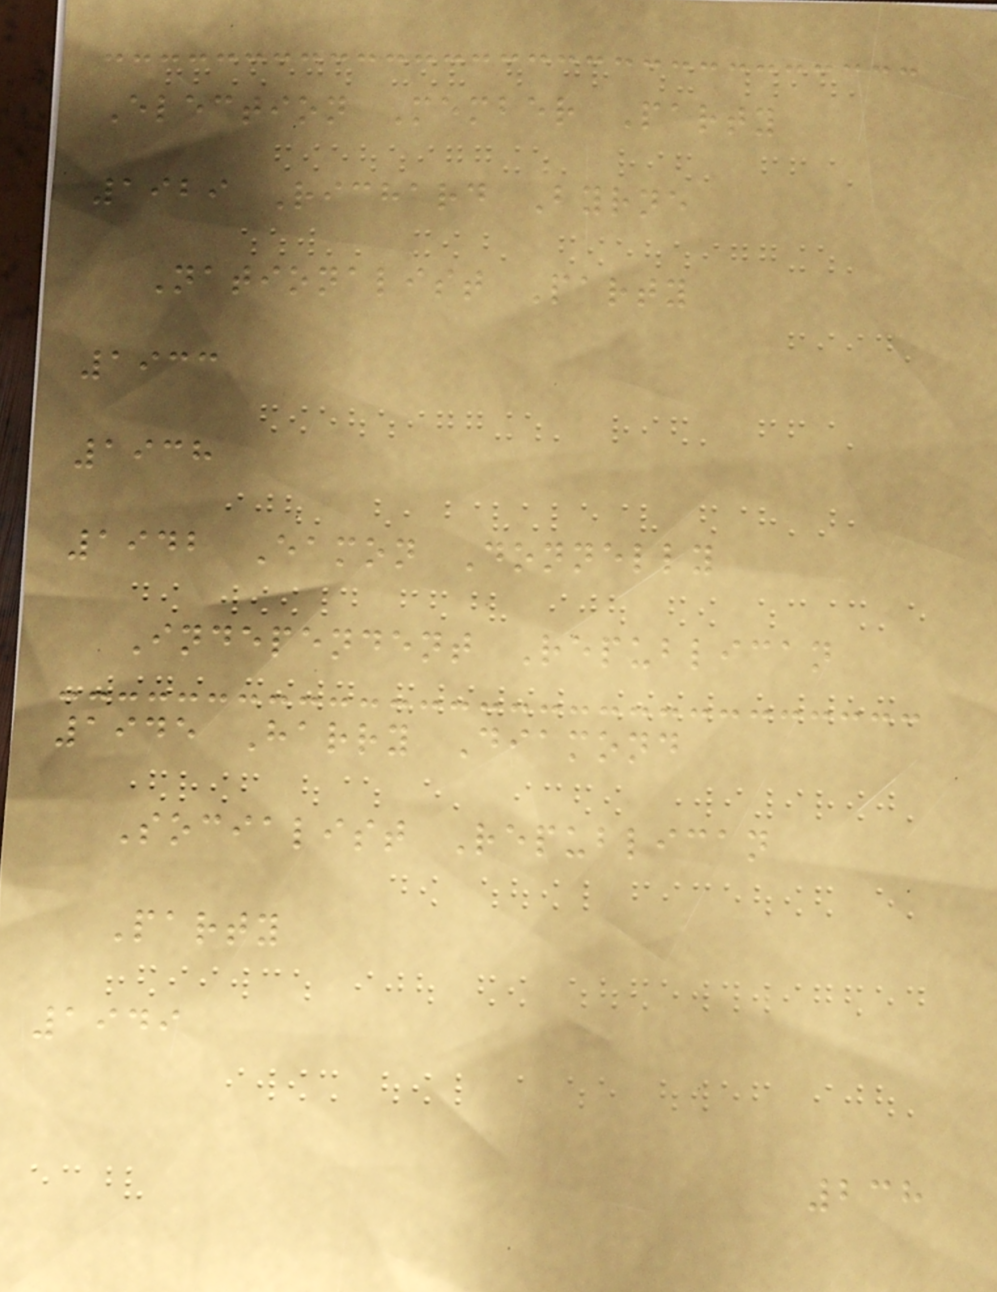Election Member Party
1929 Richard Byrne
Nationalist Party
1933
1938
1942 Eamon Donnelly
Independent Republican
1945 Harry Diamond
Socialist Republican
Party
1949
238
